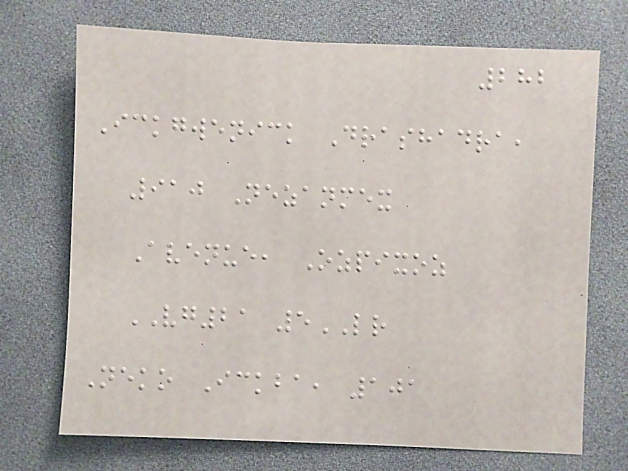282
Ickgwenick Drashadra,
910 Nezanmex
Avenue, Ozpixoz
VG21 5LR
Neko Ickba, 101
